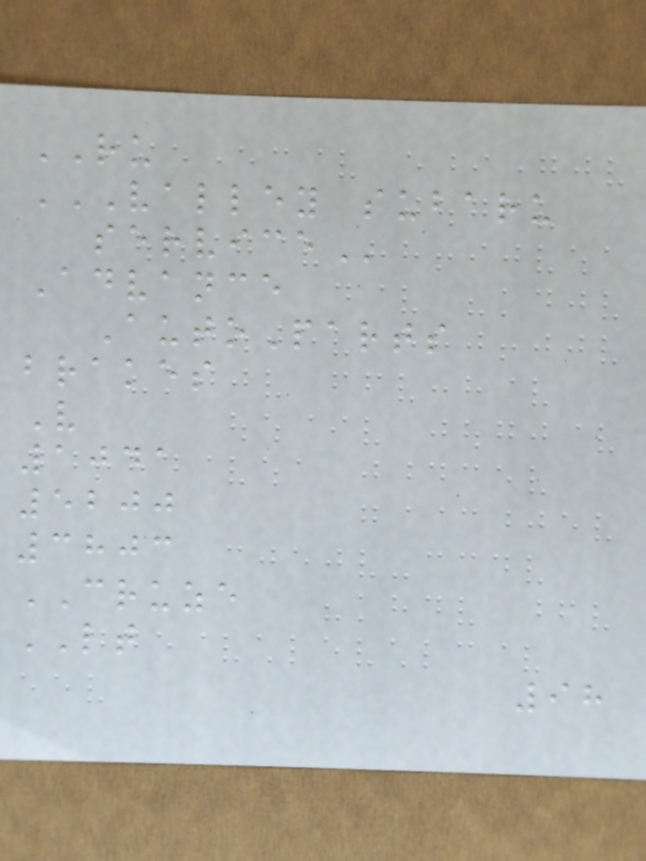RU
VALLEY SUBARU
SERVICE
Advance
AutoParts
brakes
V
1041
5200
3803
CRUZE
LT
98
